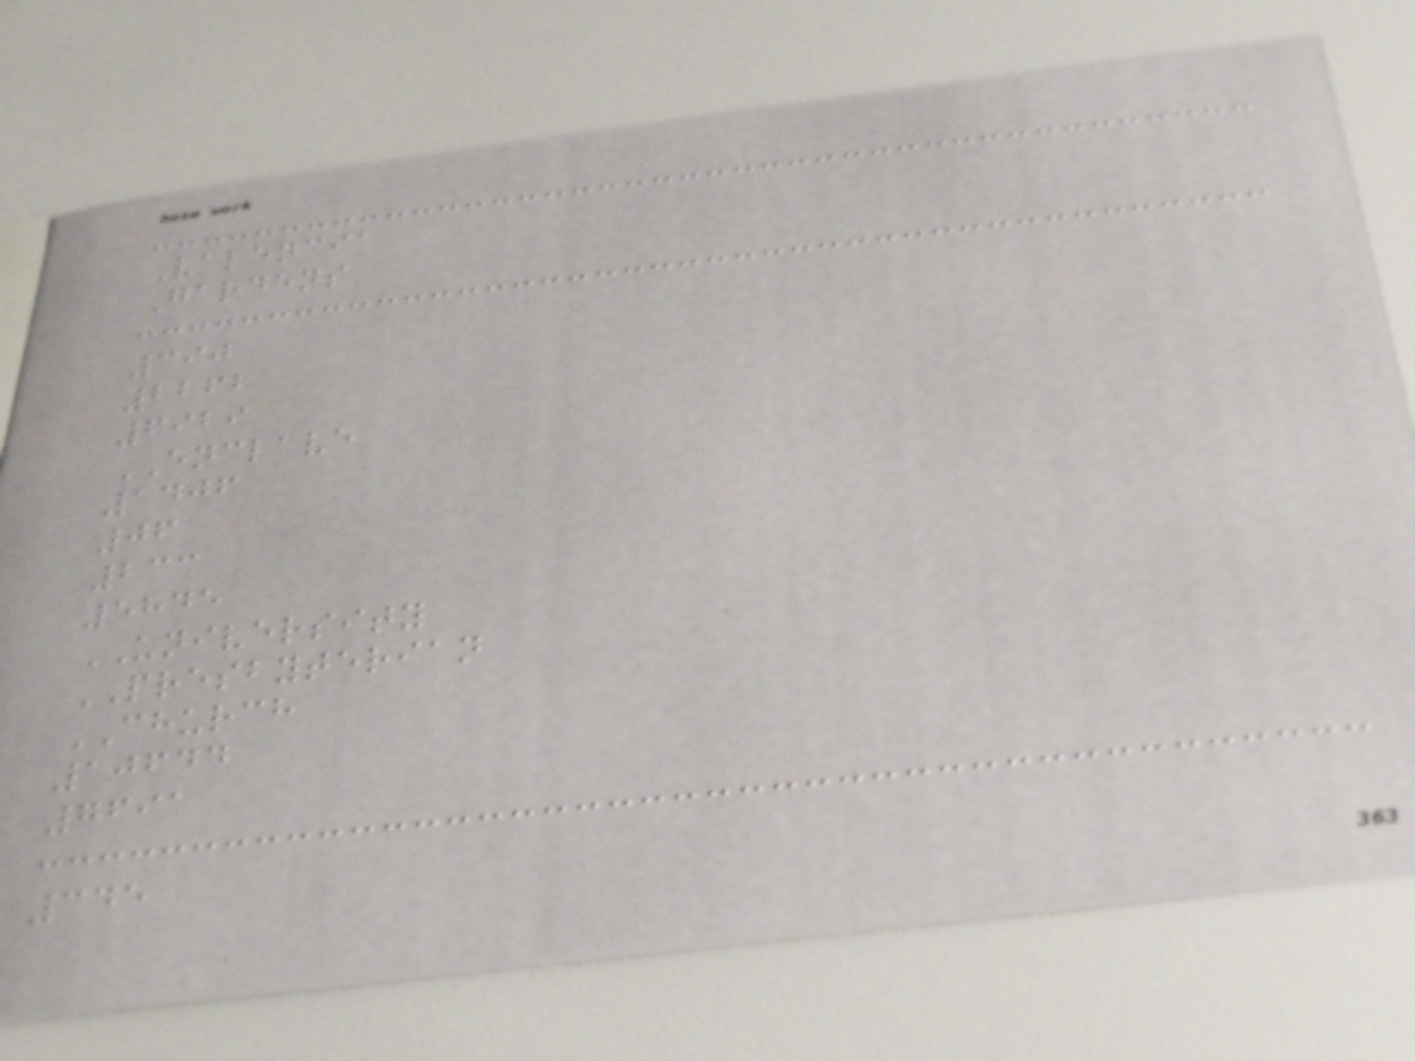Valencia
Gardens
390
2262
6929
ENCLAVE
1406
06
233
5845
UNIVERSITY
PRESBYTERIAN
CHURCH
10644
7691
345
